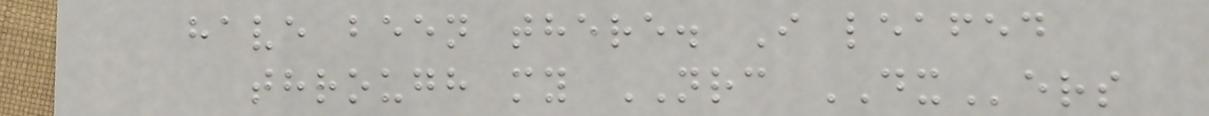have been there. I leafed
through my NRC DXers
